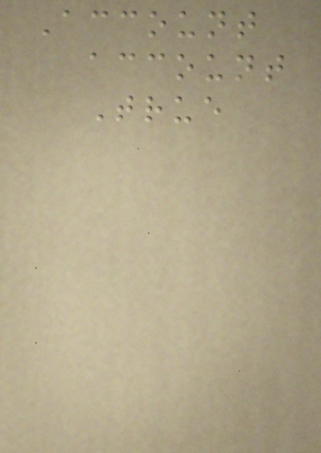Account
account
True
